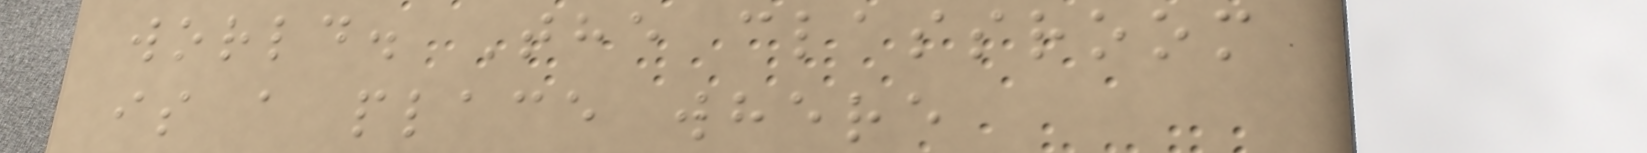world. The classroom
is a place where
